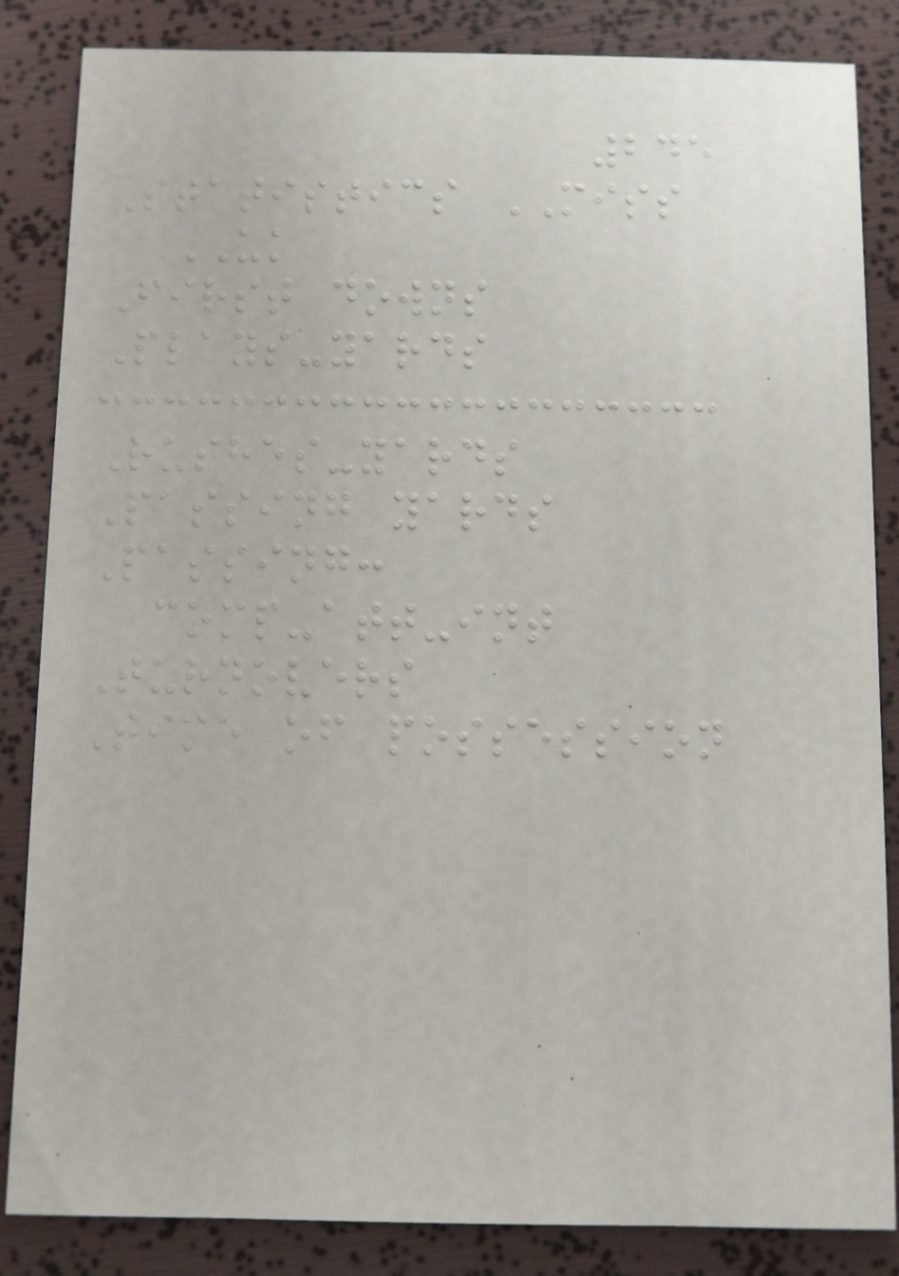245
Statistics MISS
UK
First downs
Plays-yards
Rushes-yards
Passing yards
Passing:
comp-att-int
Turnovers
Time of possession
